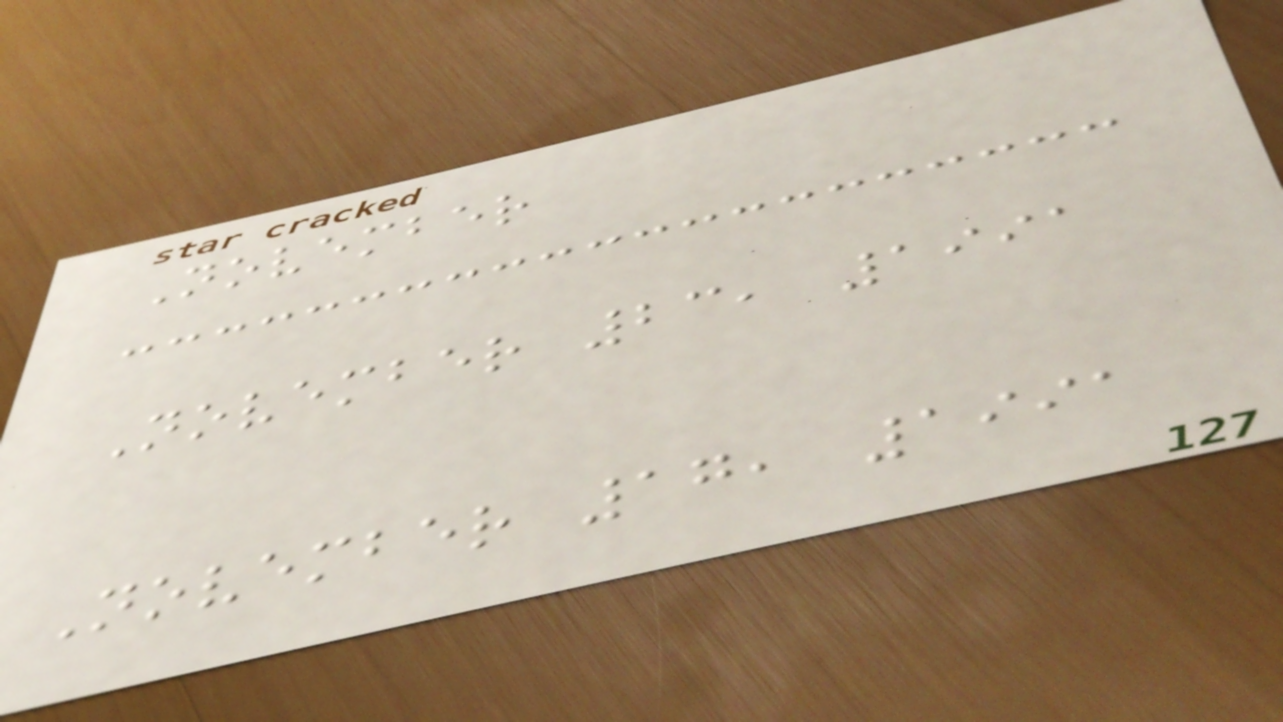November
November 23, 1991
November 17, 1991
